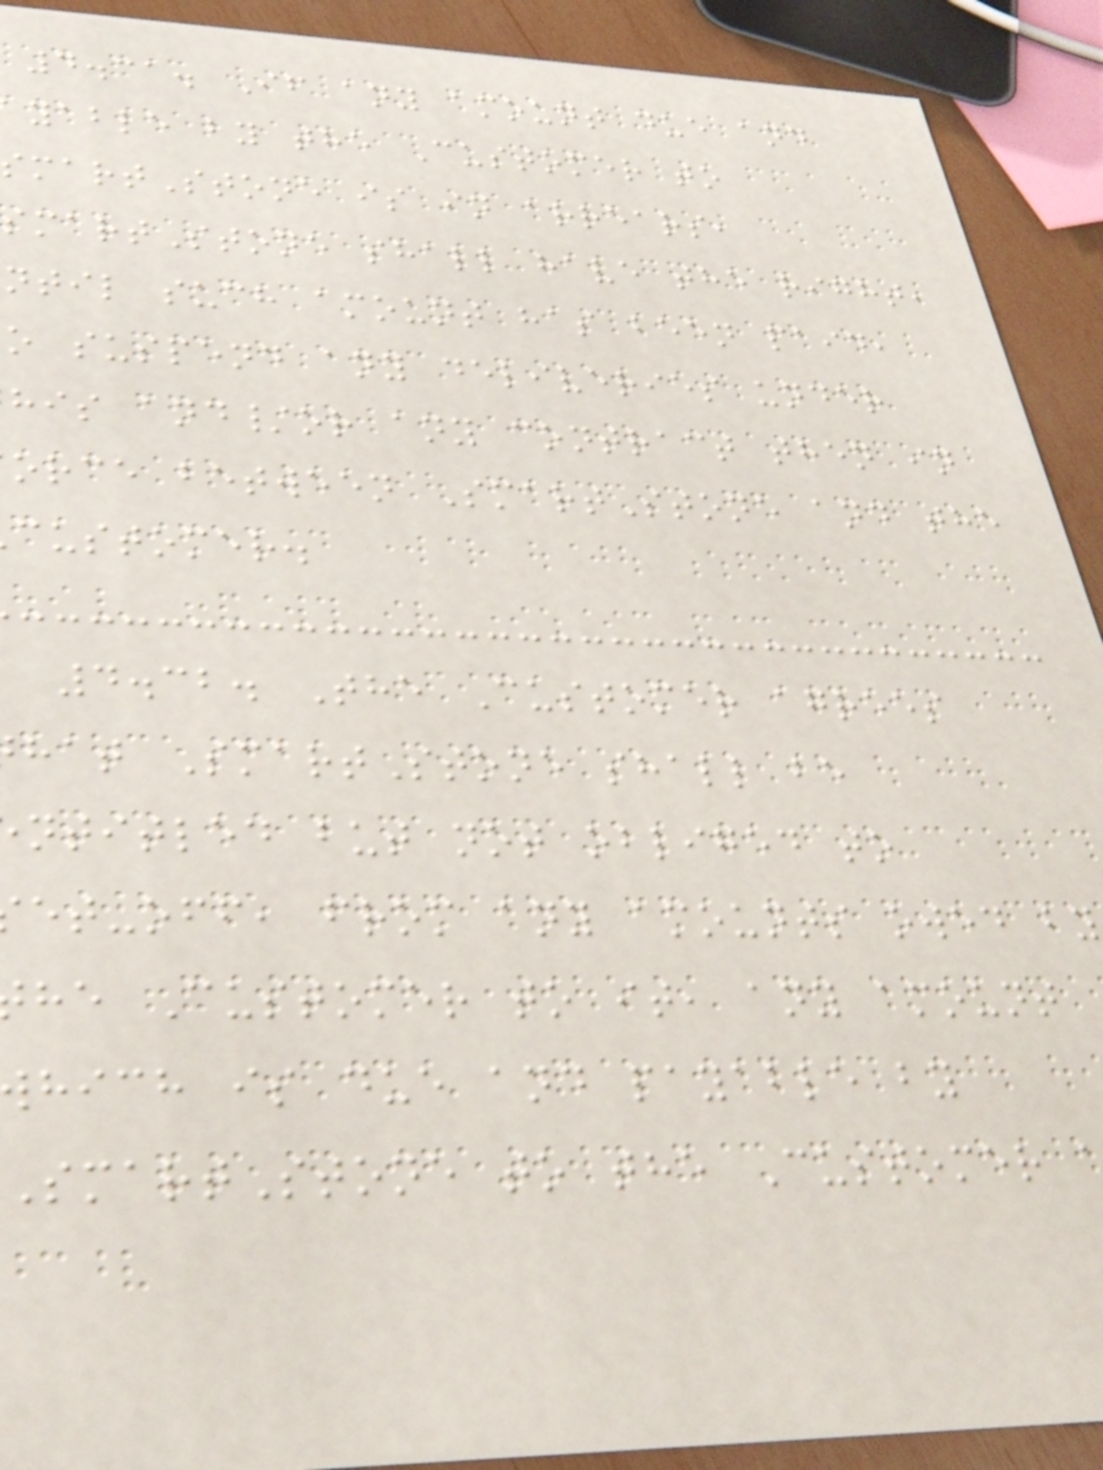4.31. If any amount due and
yable by the Customer to
martStone is in arrears,
martStone shall have the right,
ntil such amount has been paid,
o suspend any deliveries under
his and/or any contract then in
orce between SmartStone and the
customer.
4.32. The Customer agrees
hat SmartStone shall be
ntitled but not obliged to
et-off, from any amounts owed by
he Customer to it, any amount
hich is due and payable by
SmartStone to the Customer
